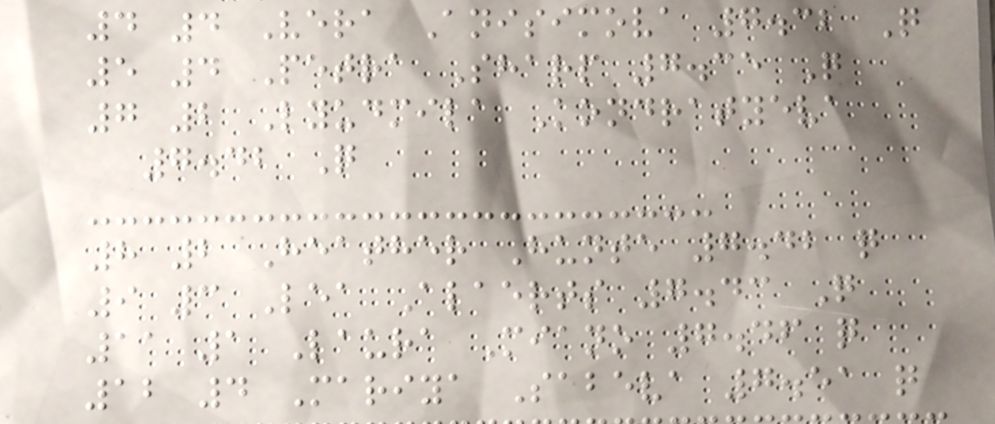4 4 Vera Anisimova 7.32 Q
5 4 Petra Sharp 7.35 Q
7 2 Lyudmila Kondratyeva
7.42 Q
8 2 Heather Hunte 7.42 q
9 3 Lea Alaerts 7.43 Q
11 1 Laura Miano 7.46 q
12 4 Mariya Sabeva 7.51 q
